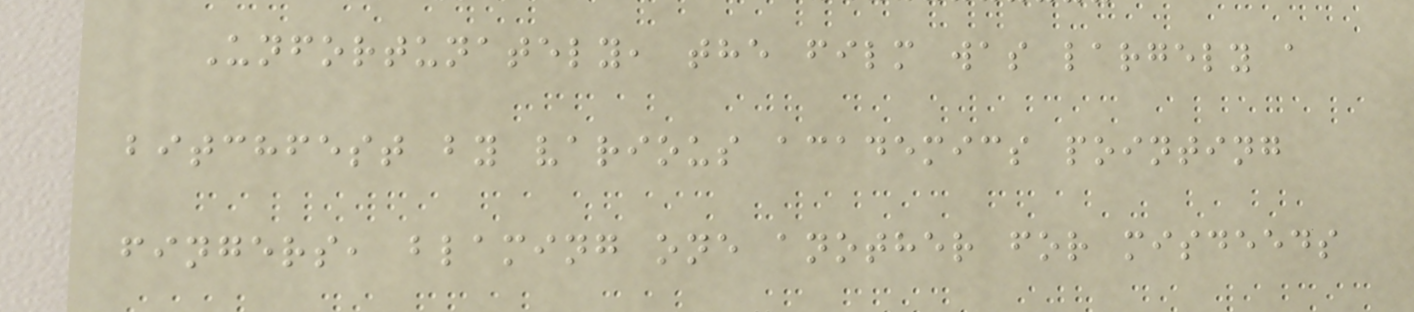Unfortunately, the film was largely a
bitchfest by various academics pointing
fingers, blaming one another for misdeeds
